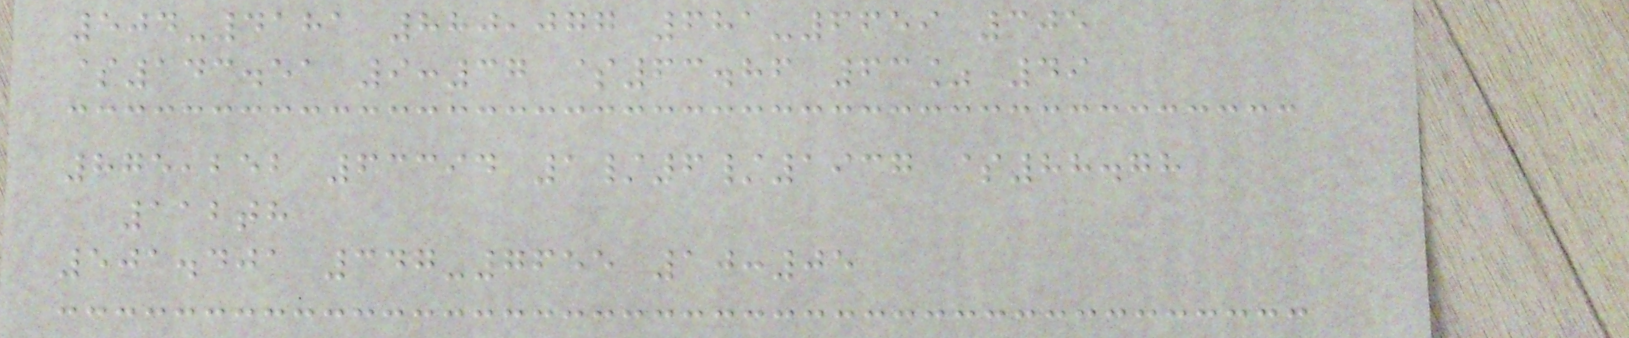504-4181 880,077 681-6659 305
$143.51 9:37 $63.86 63% 49
875,252 63394 1/6/1937 $88.78
112th
501.401 347-7655 10:05
